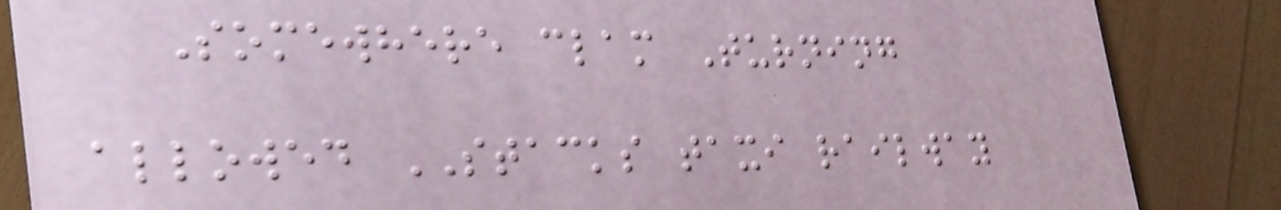Somewhere clam Turning
allowed STACKS taxi railway
